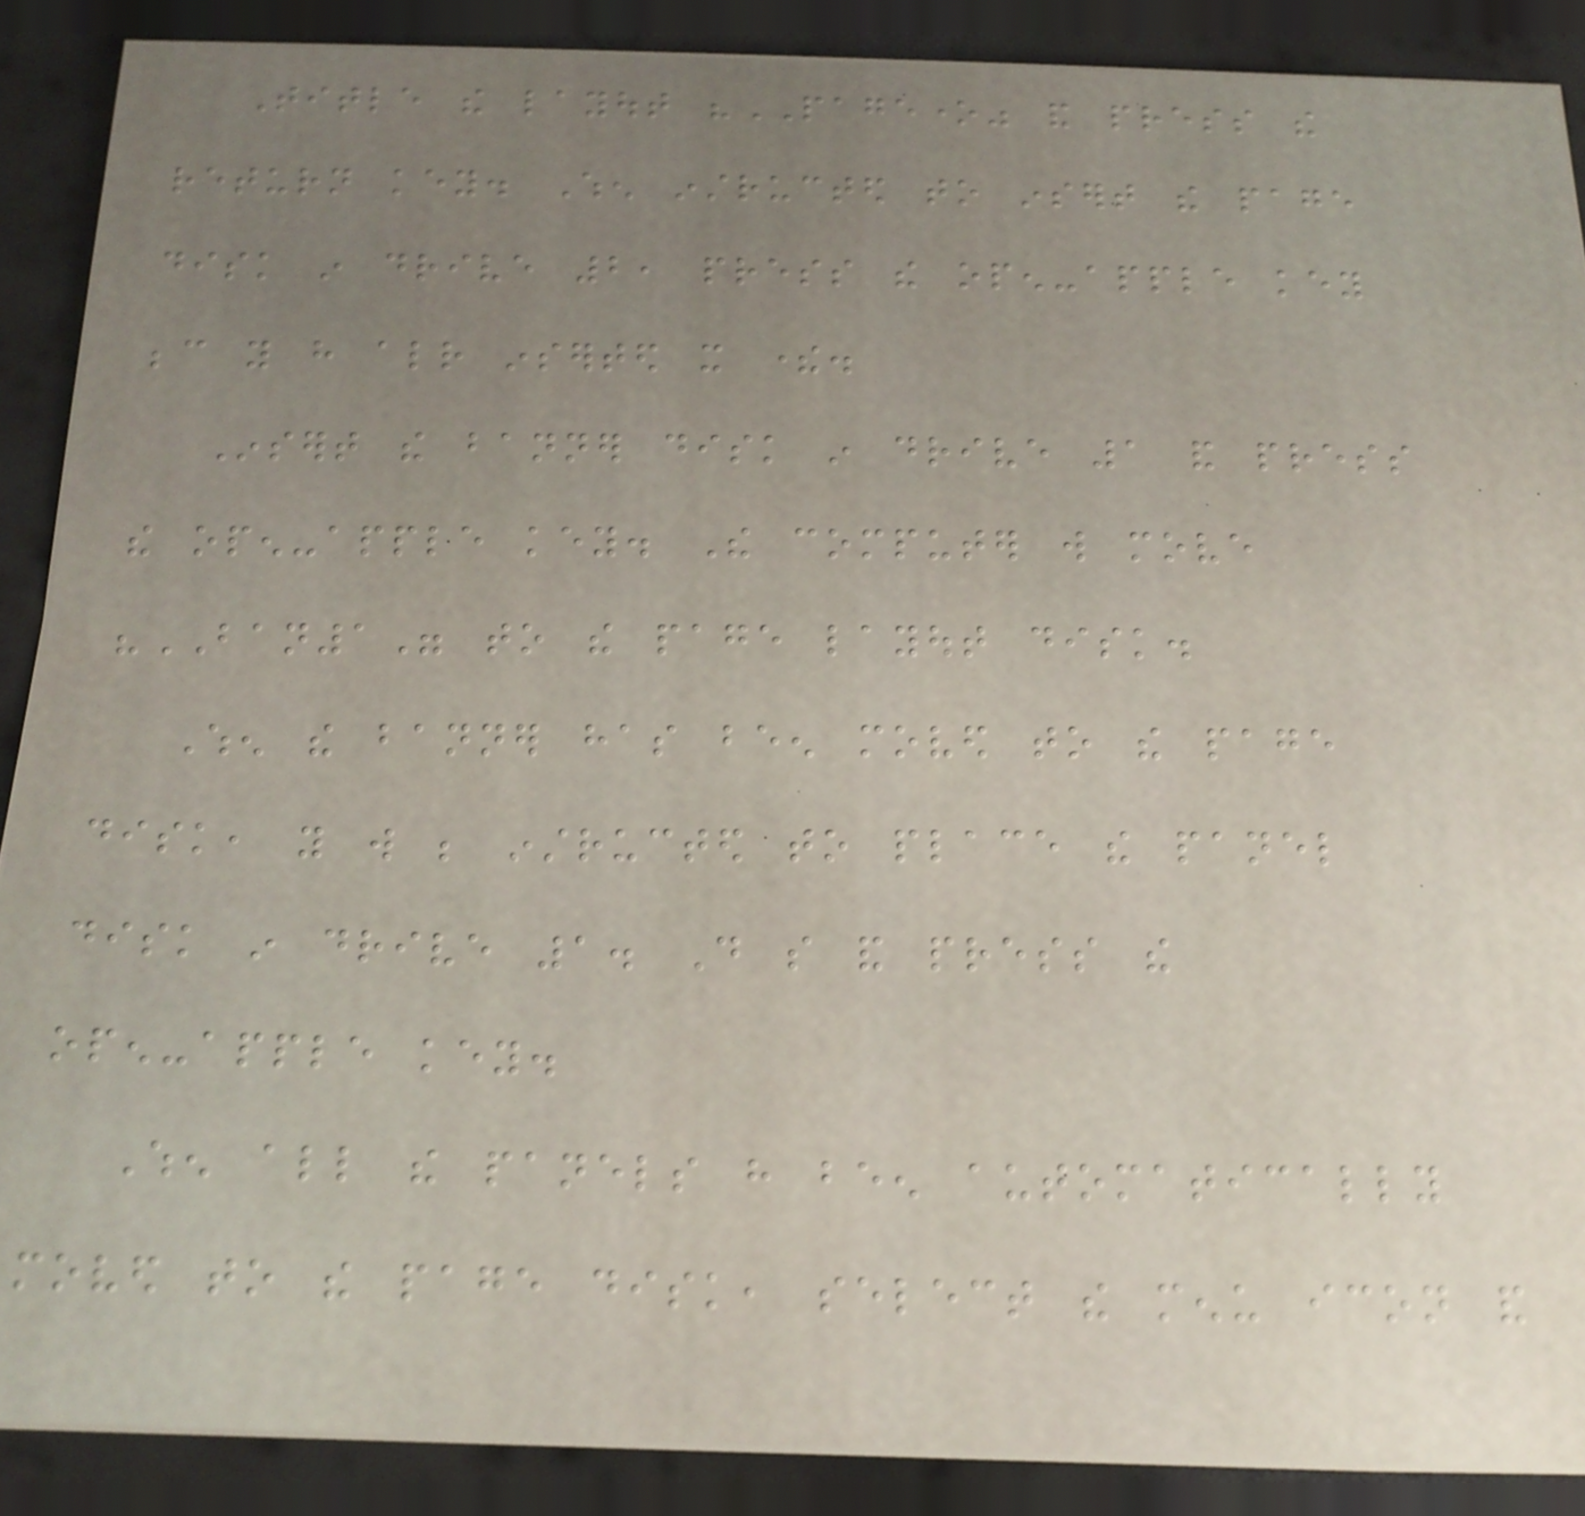Title the layout "PAGEONE" and press the
return key. When instructed to insert the page
disk in drive 2, press the open-apple key
because you have already inserted it there.
Insert the banner disk in drive 1 and press
the open-apple key. The computer will move
"BAN1" to the page layout disk.
When the banner has been moved to the page
disk, you will be instructed to place the panel
disk in drive 1. Do so and press the
open-apple key.
When all the panels have been automatically
moved to the page disk, select the menu icon and
